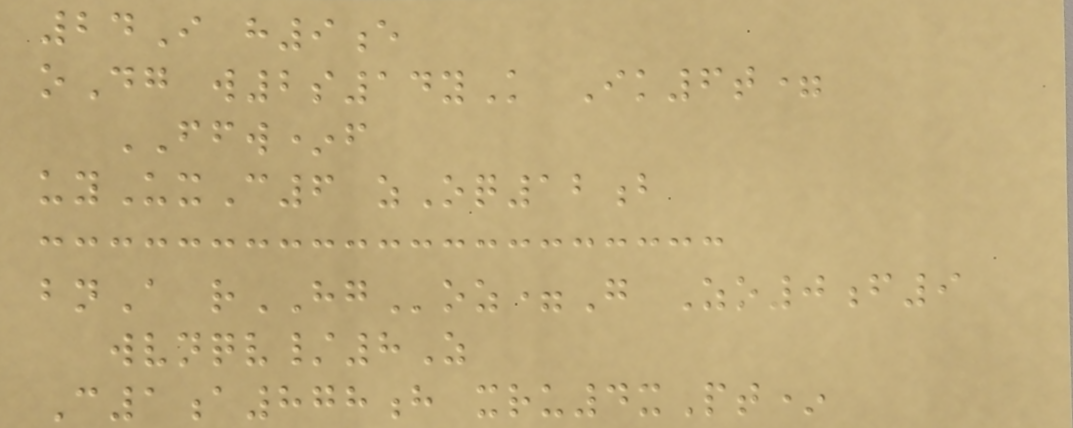24I h9e
oDg w2s14yK Ik6t=
FFW*f
uyUxC6 zOq12b
bnA rHGoz=G Zo0f9
wvnqv/8Z
C1a878h xru4xPt*
